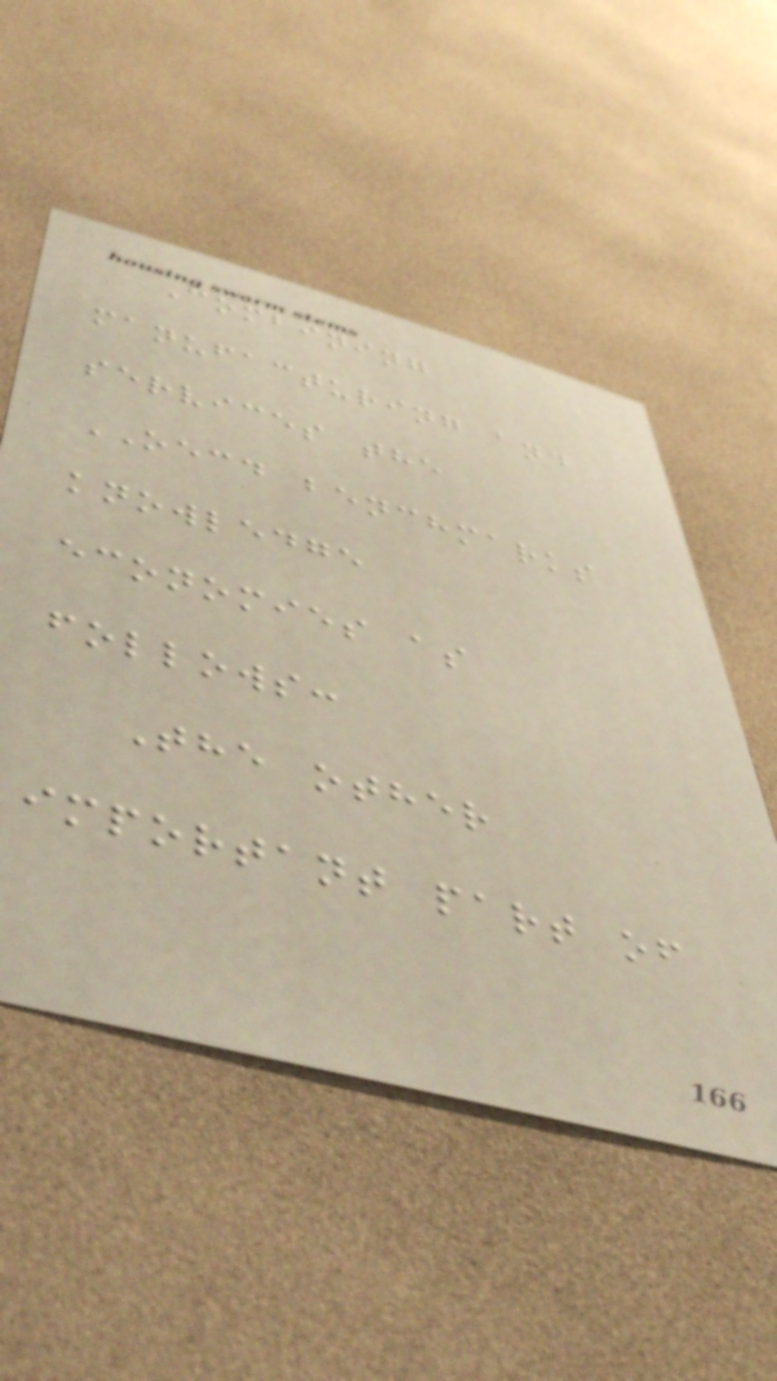Combining
manufacturing and
services the
OECD benchmarks
knowledge
economies as
follows:
The other
important part of
